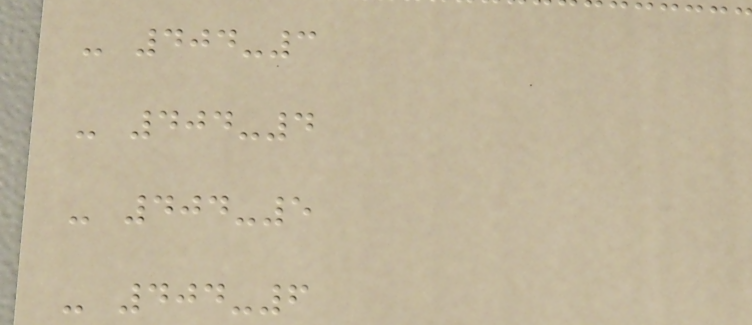- 404-3
- 404-4
- 404-5
- 404-6
